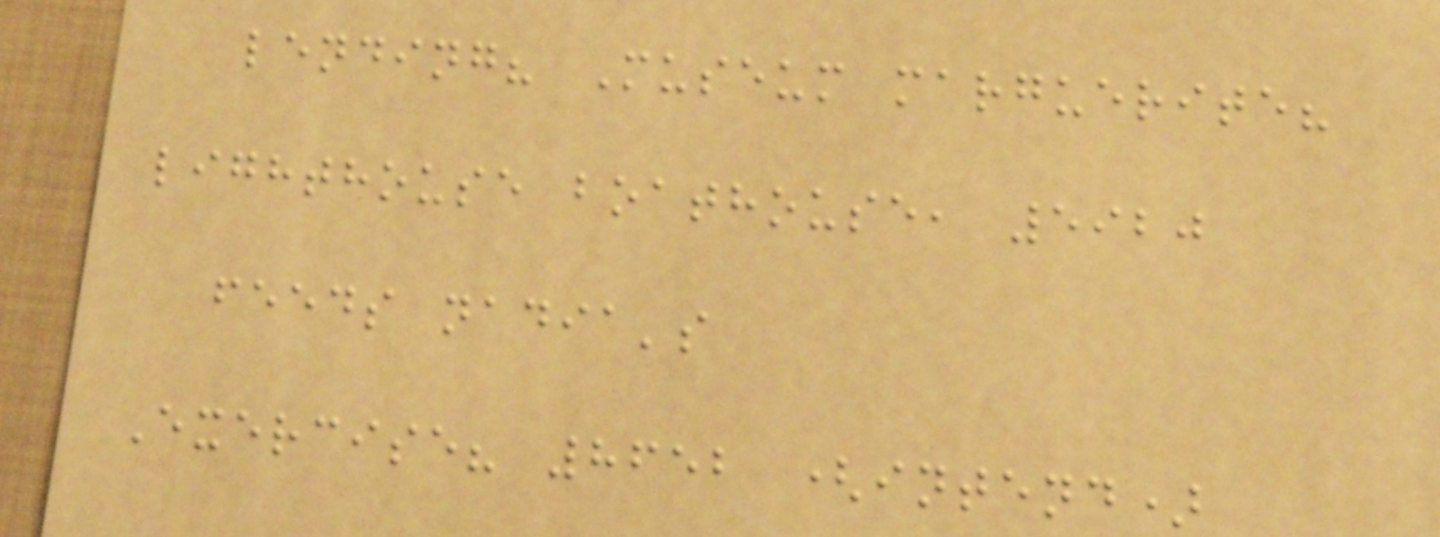lending? Museum marguerite?
lighthouse boathouse, 5920
feeds nadia's
Exercise? 8652 (intend)
